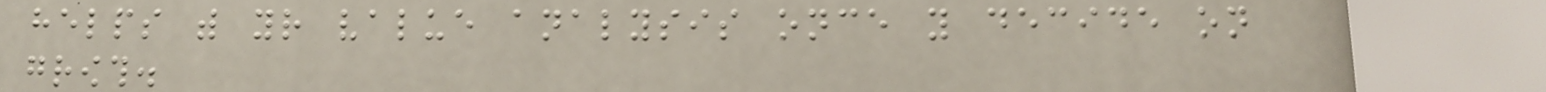helps with your value analysis once you decide on
growth.
